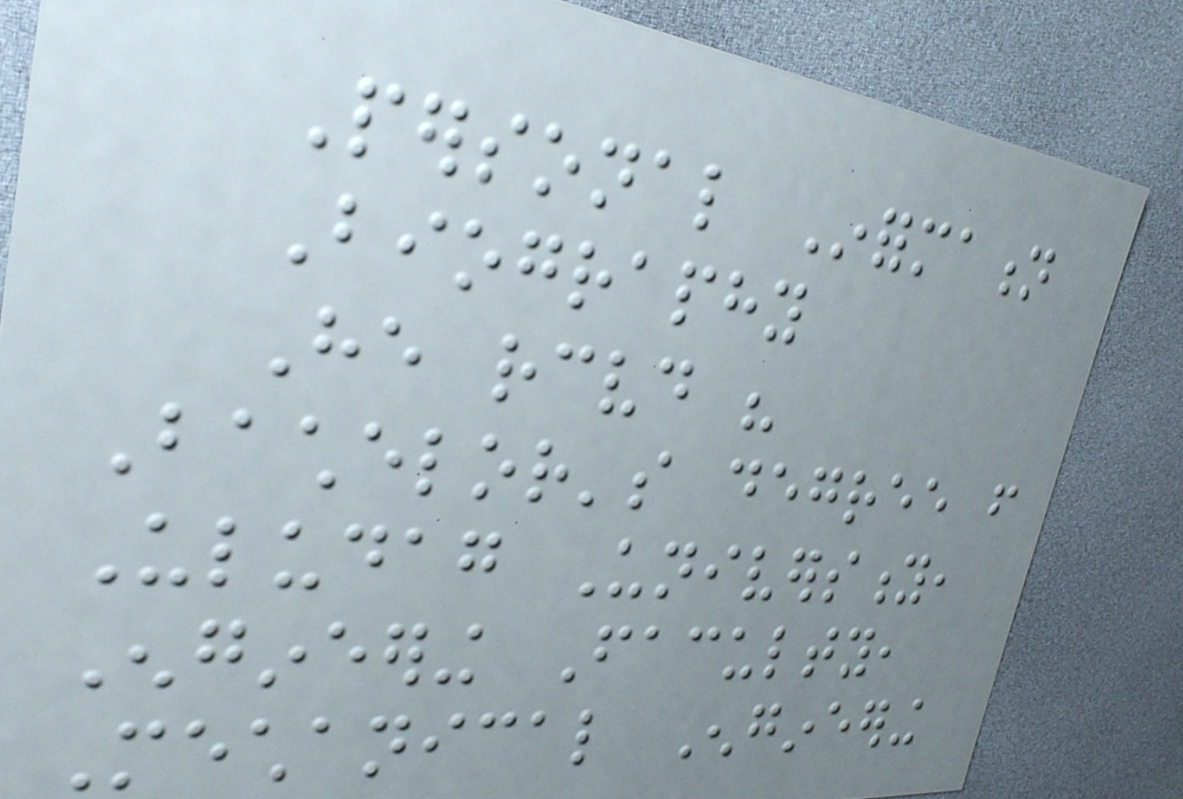Personal Information
Biography
He received his
Bachelor's degree from
Uludag University,
Engineering Faculty,
Mechanical Engineering
